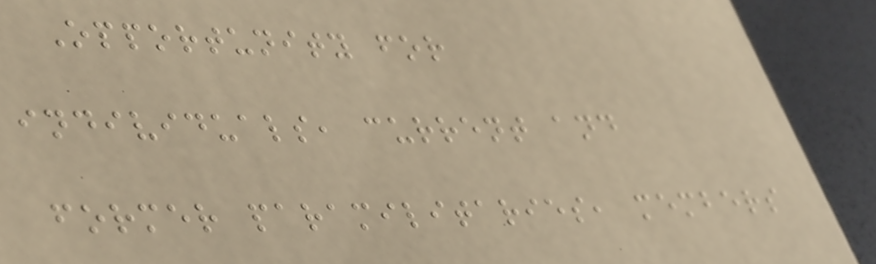Opportunity for
individuals, current and
former paramilitaries, members
